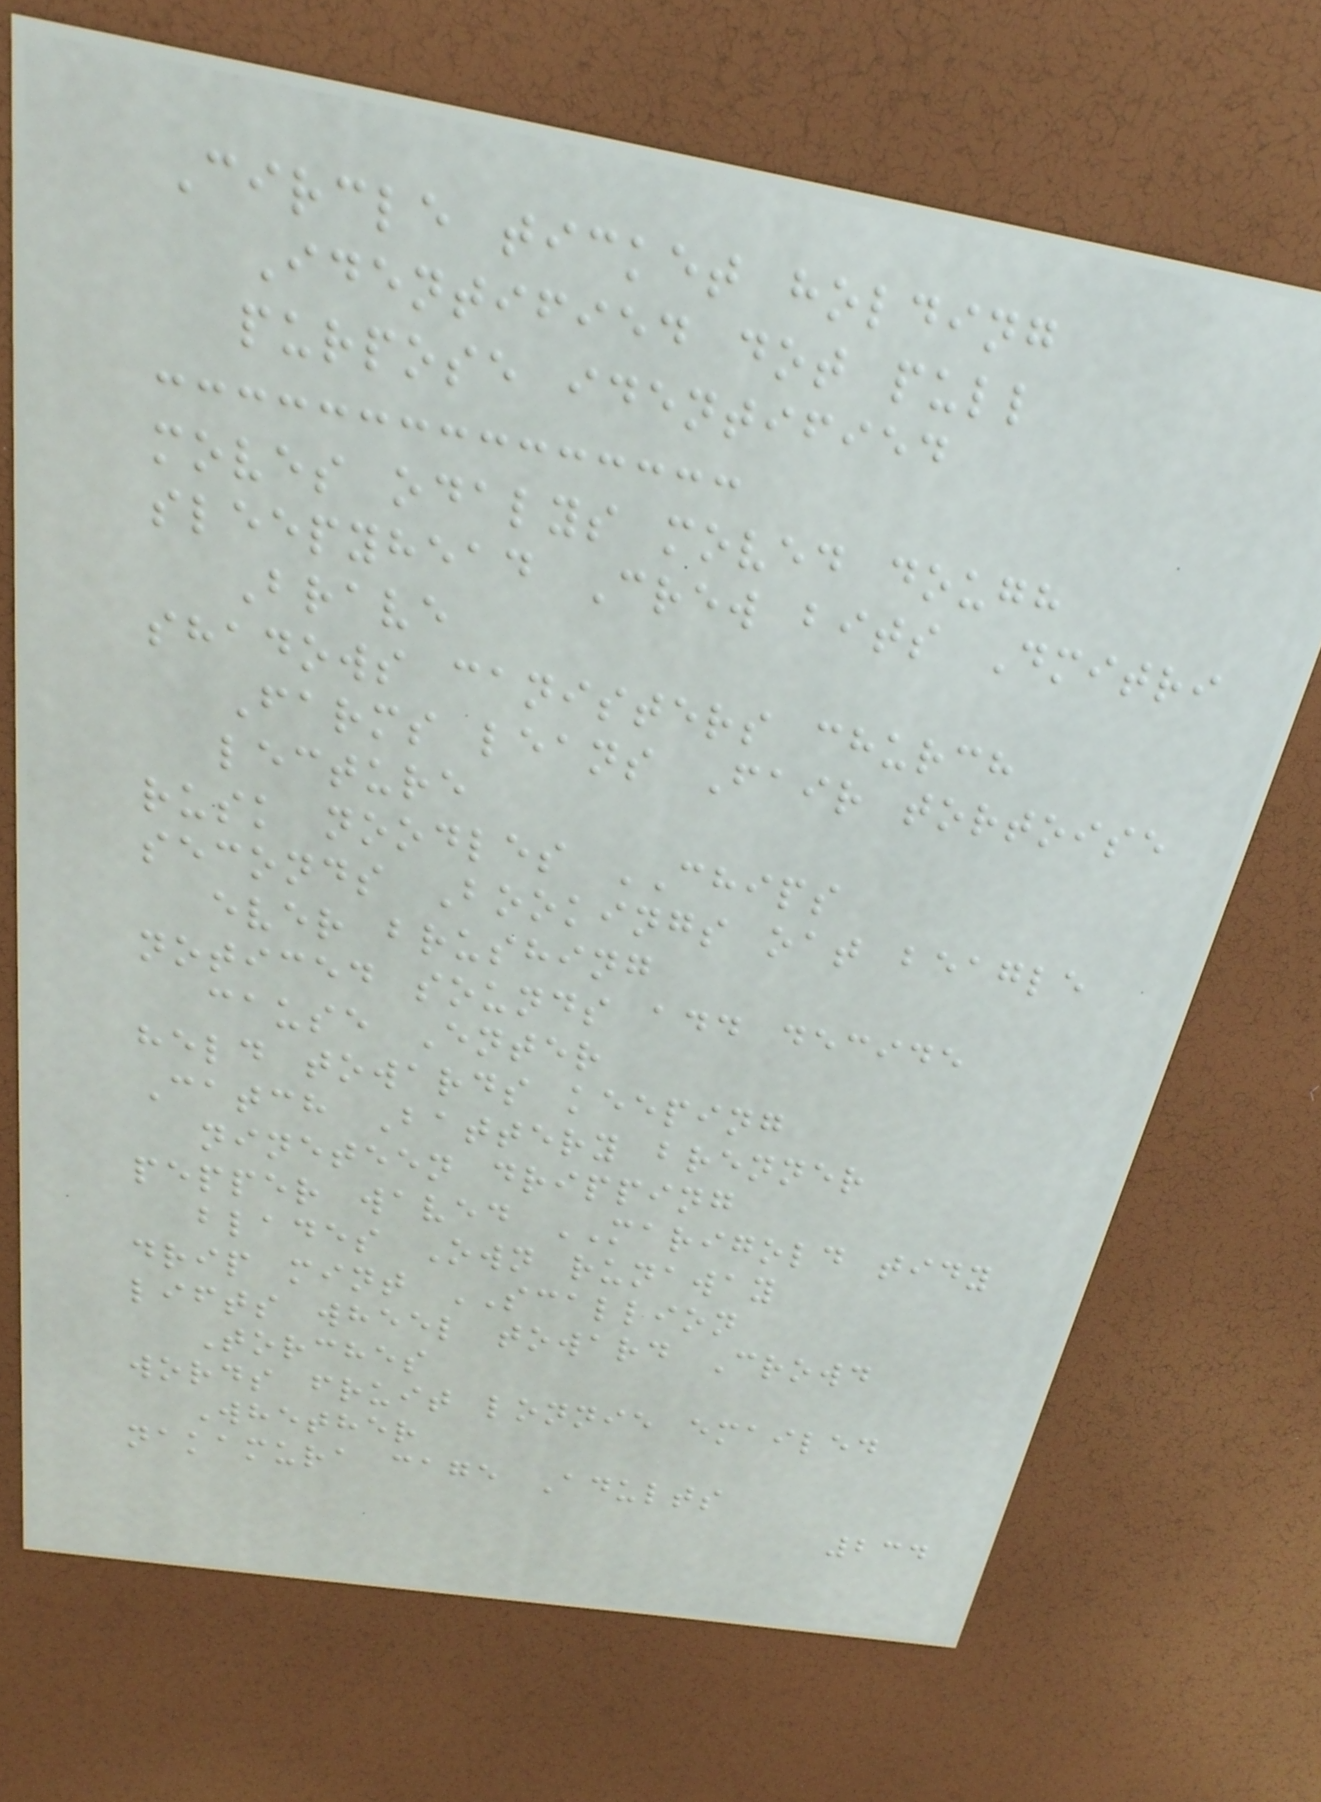Circle ticket holding
Identified dot pull
purpose identified
moves odalys moved dough
sleepyhead Crew bits Dmitri
Brave
shadows canisters church
Farms leans Fair tortoise
lecture
rusk noodles CHIPS
seconds Bookings oat beagle
ever brushing
noticed sounds add decide
cause Enter
held towards keeping
Catch Battery brenner
nineteen dripping
pepper waved MARIGOLD tidy
blades Own runaway
drip mint SCALLION
lifts wheel toward Crowd
Torches
words fruit lonnie emailed
Whether
nakamura cage Adults
234
